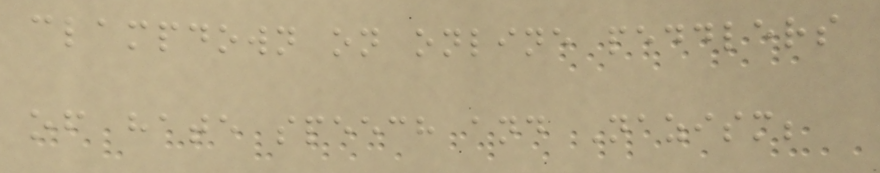clampdown on online peddlers
of hate speech and Nazism;
